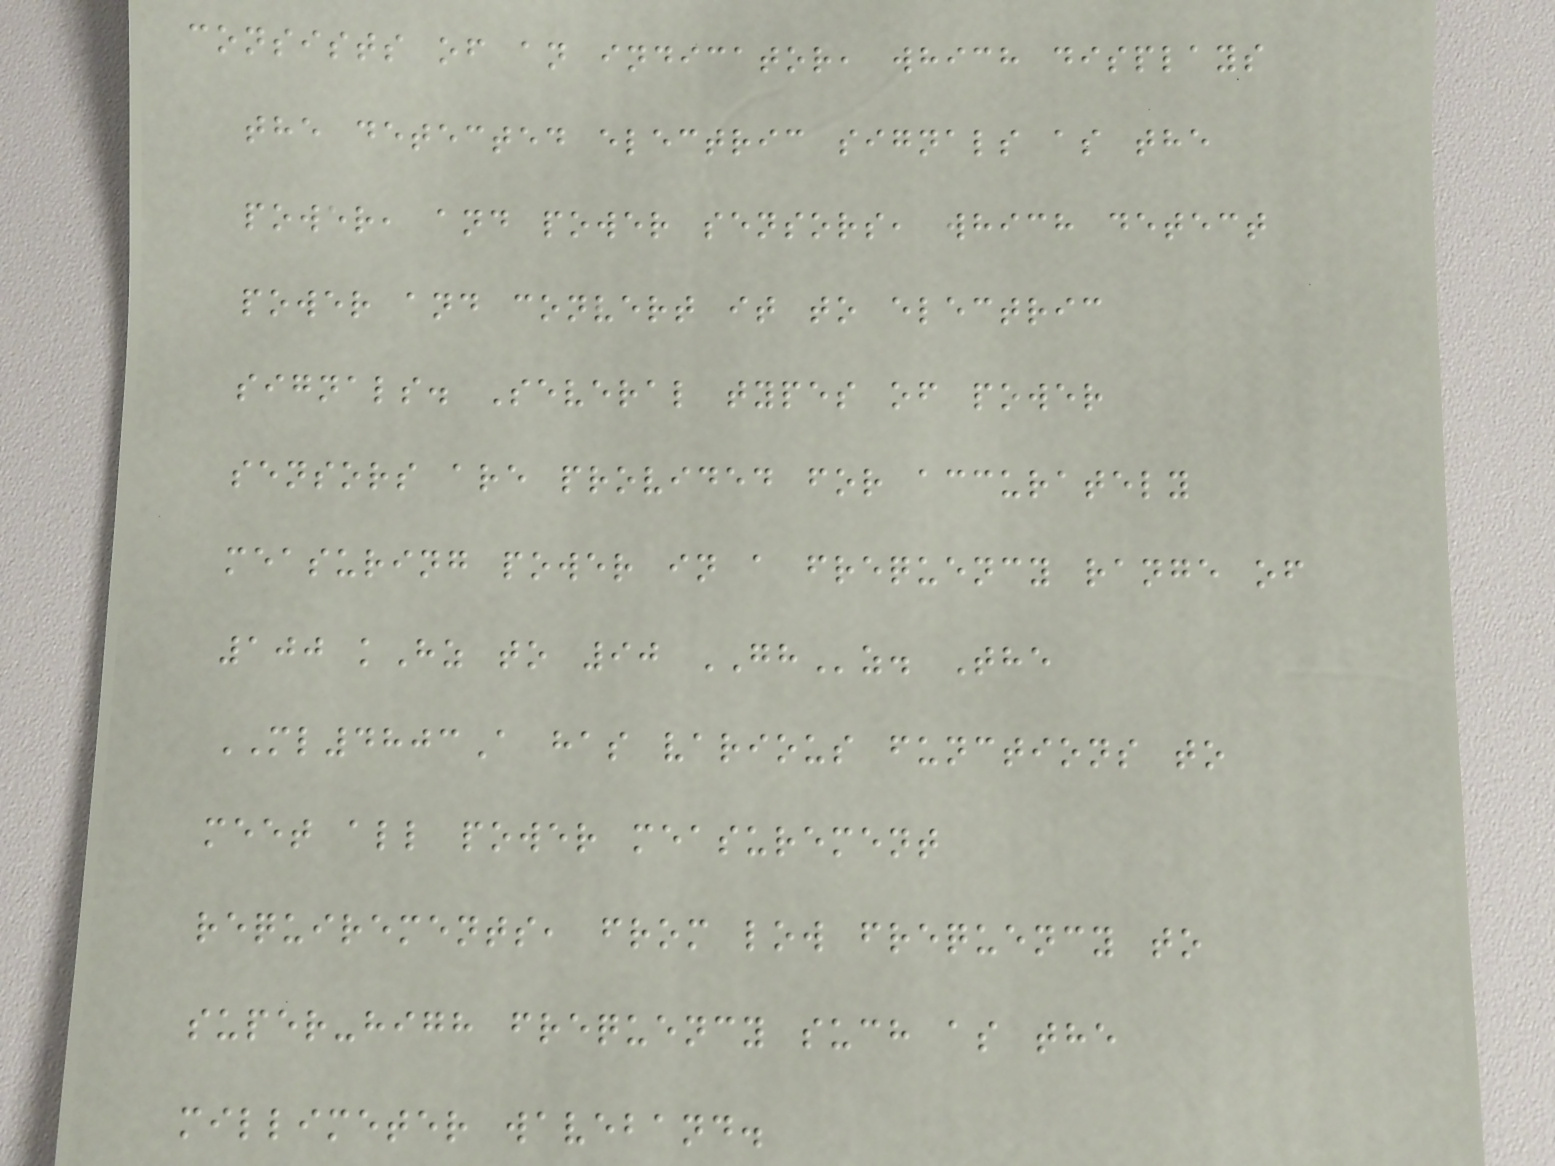consists of an indicator, which displays
the detected electric signals as the
power, and power sensors, which detect
power and convert it to electric
signals. Several types of power
sensors are provided for accurately
measuring power in a frequency range of
100 kHz to 90 GHz. The
ML4803A has various functions to
meet all power measurement
requirements, from low frequency to
super-high frequency such as the
millimeter waveband.
